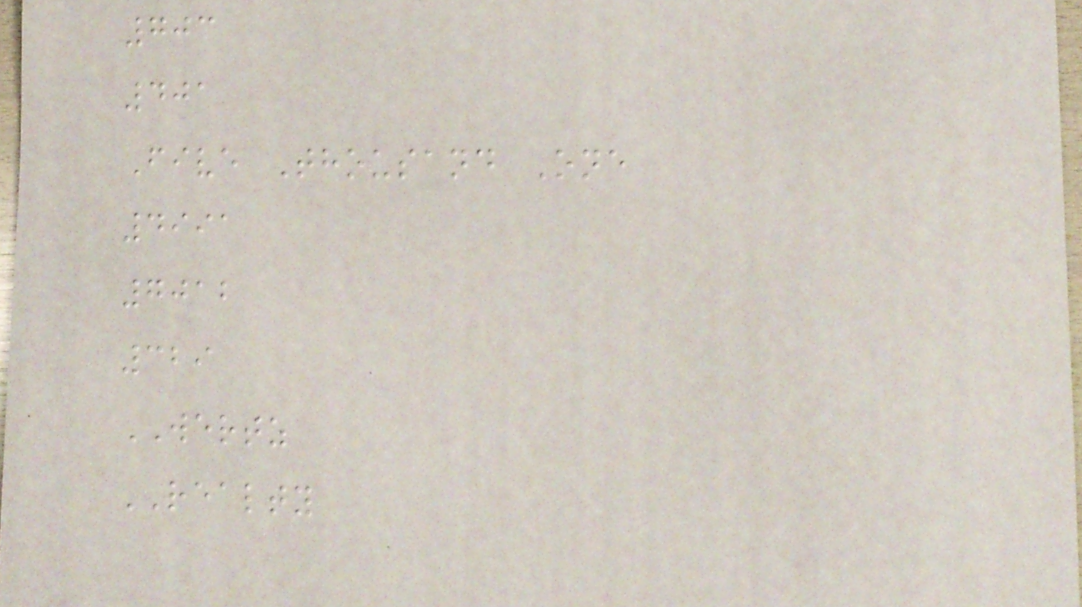703
401
Five Thousand One
4991
7012
329
WERTZ
REALTY
